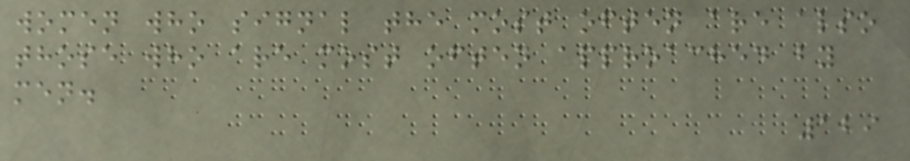women who signal the most often are also
those who are most often approached by
men.
129
